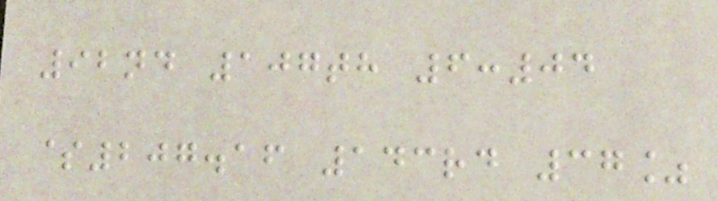92nd 107th 6:04
$207.16 143rd 37%
